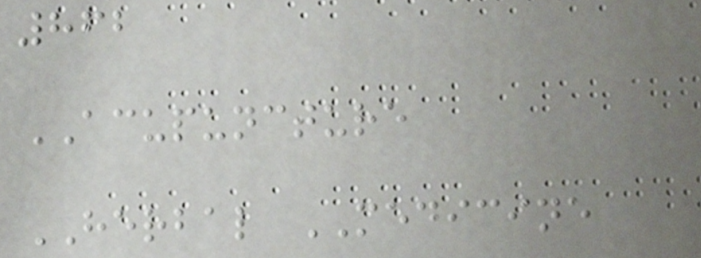862
ACUPUNCTURE
HERBAL MEDICINE
